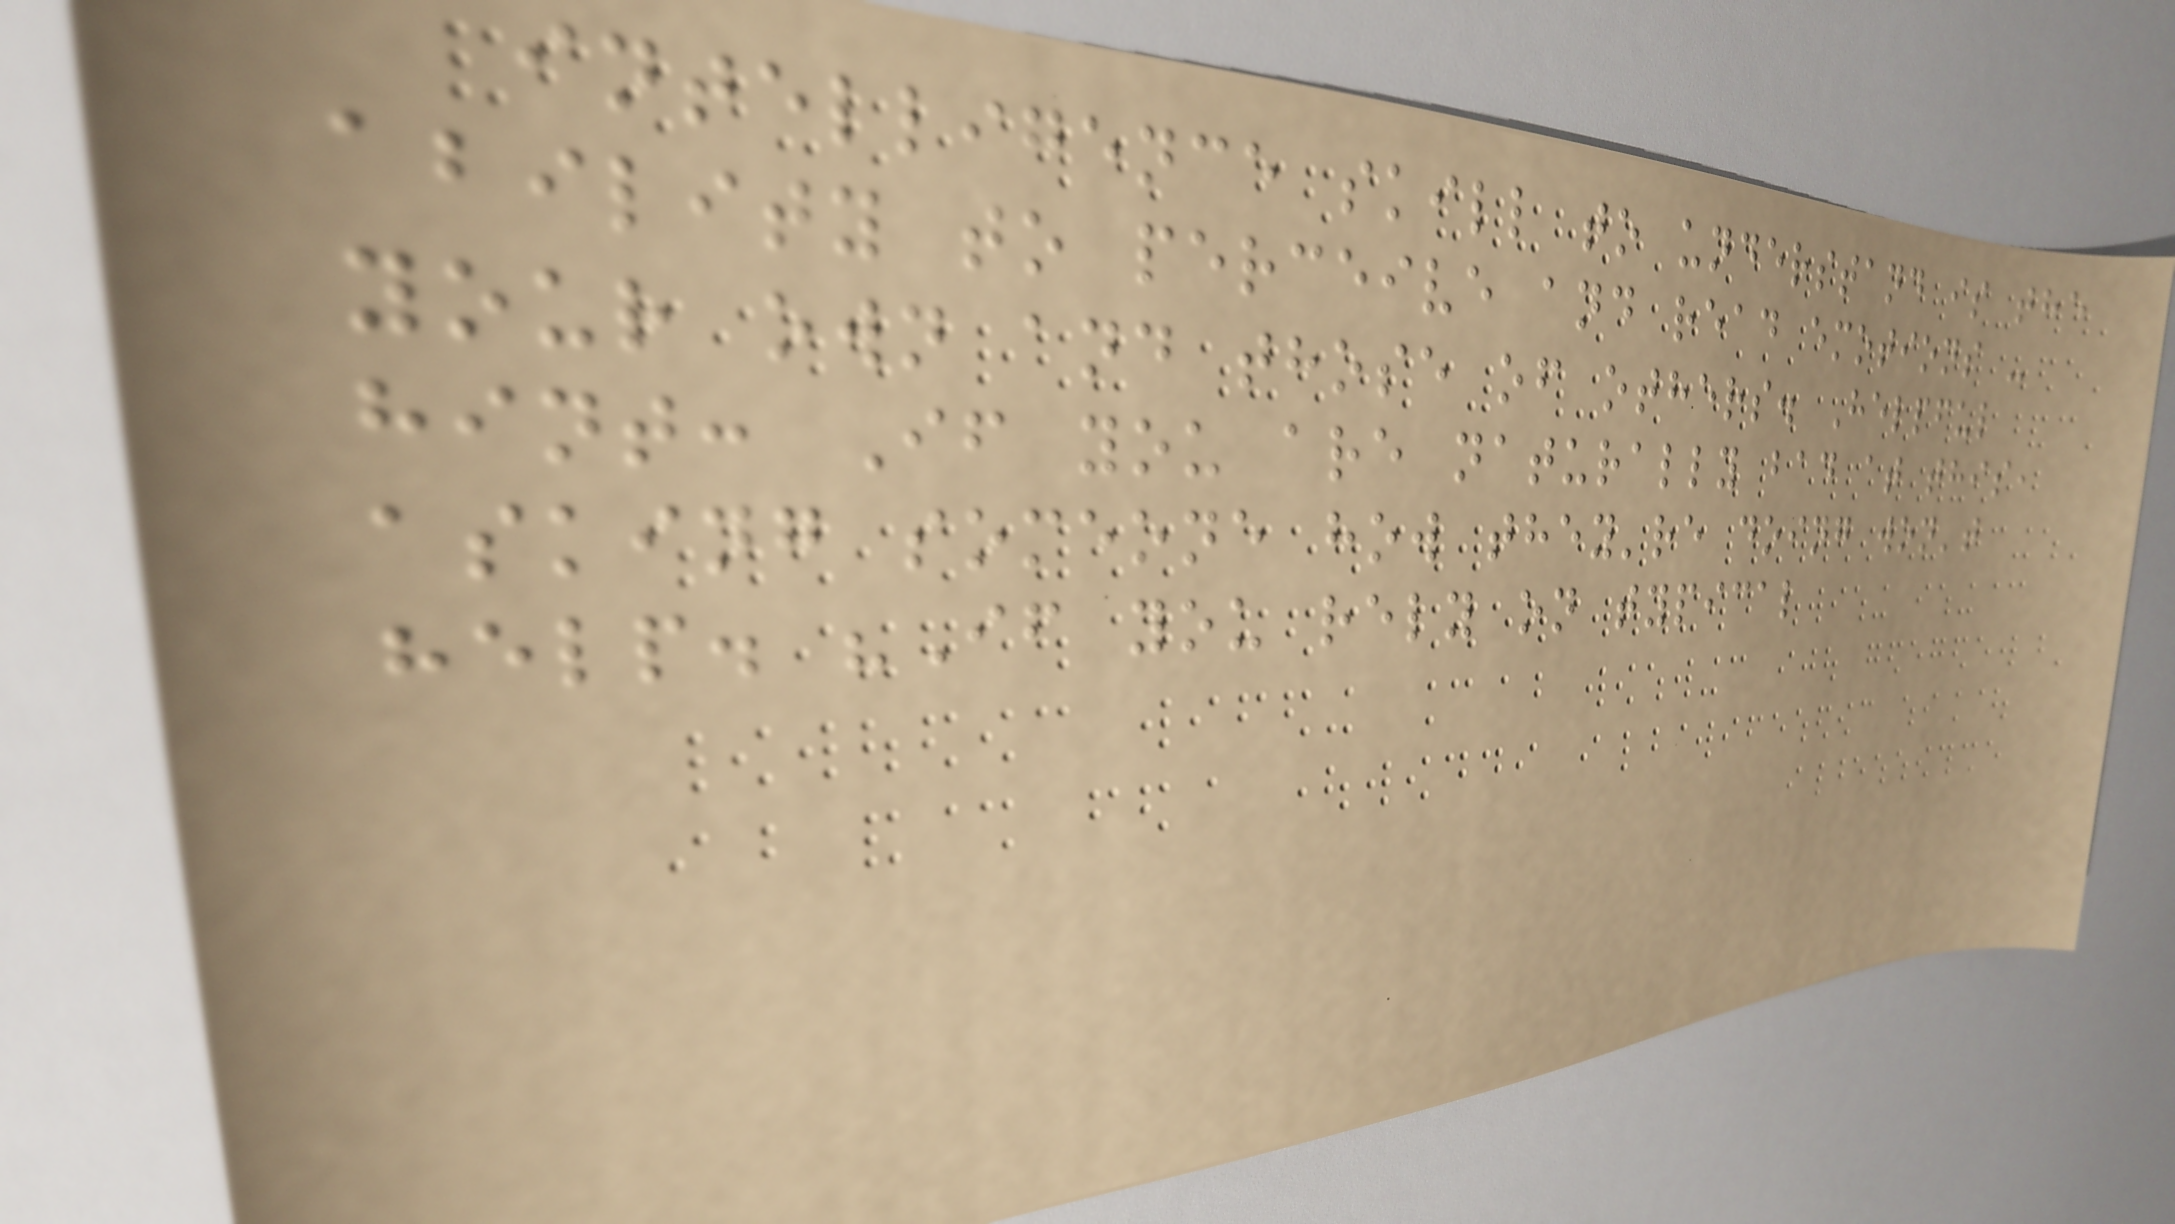intelligence skill to understand is the
ability to perceive and read emotions -
your own and those of others. Helpful
hint: If you are naturally bad at this,
asking someone how they're doing won't
help. "If you rely on typical
